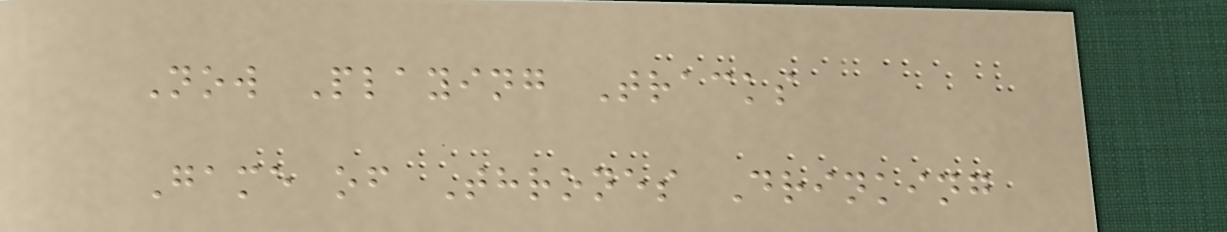Now Playing Tracks
Game of Thrones Drinking
